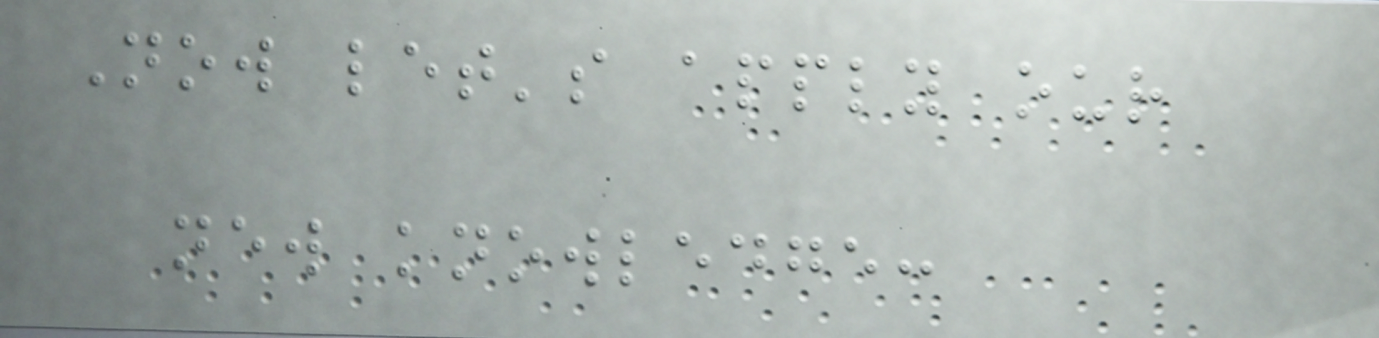Now let's apply our
new knowledge:
